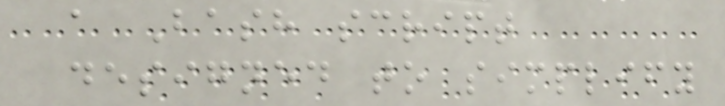a Bash script
designed to simplify
